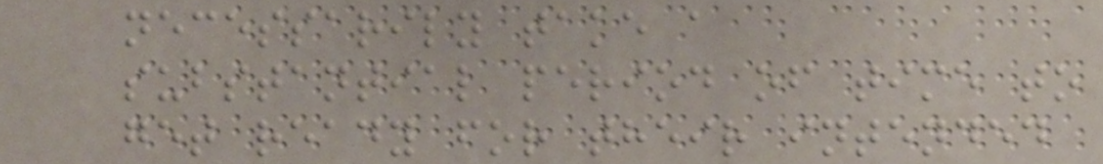necessarily take a
substantial period of time to
get ready for their intended
